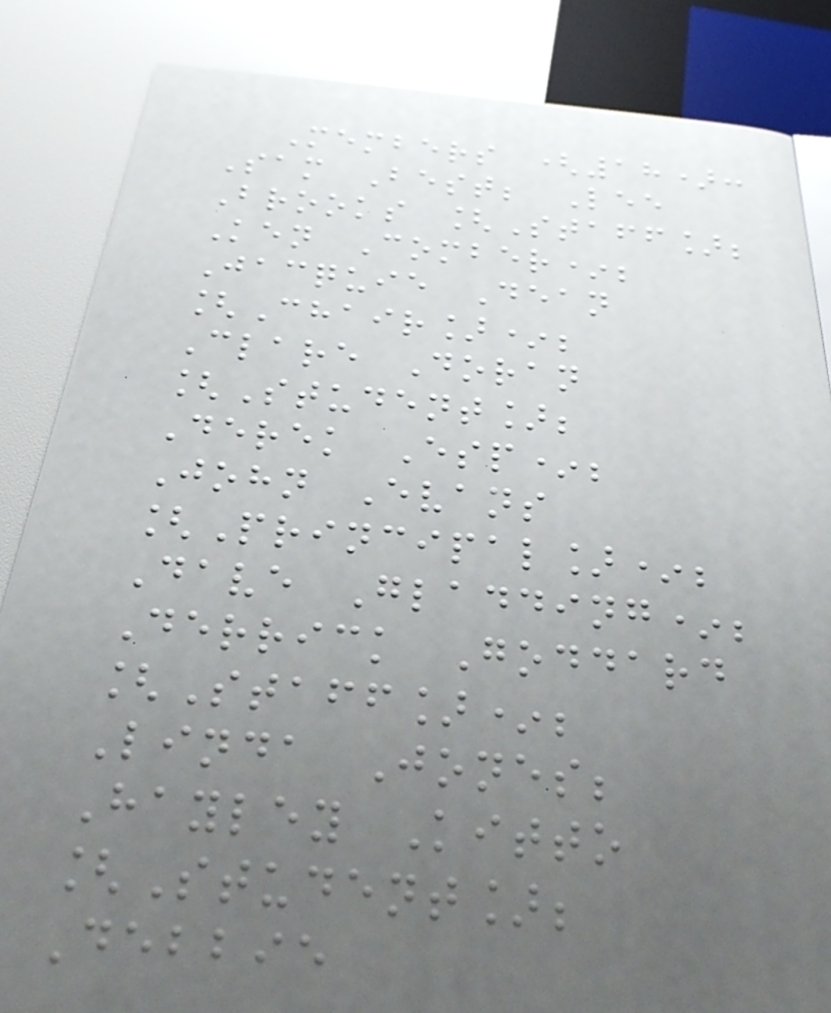Members (18):
Sam Best; Lee
Brooks [Staff];
Ken Comber*;
Jacquie Dean
[Chair]*;
Clare Doran
[Student];
Derek Esp*;
John Evans
[Principal]*;
Dave Gladding*;
Derrick Goddard
[Staff]*;
Linda Jones;
Hayley Kitto
[Student];
Debbie
